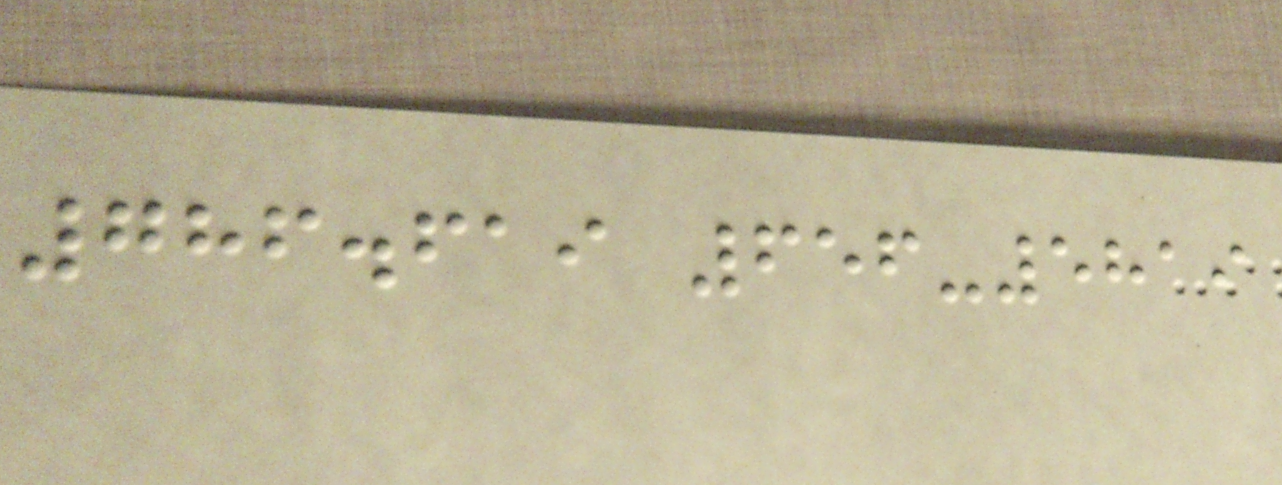786.619 656-5819
